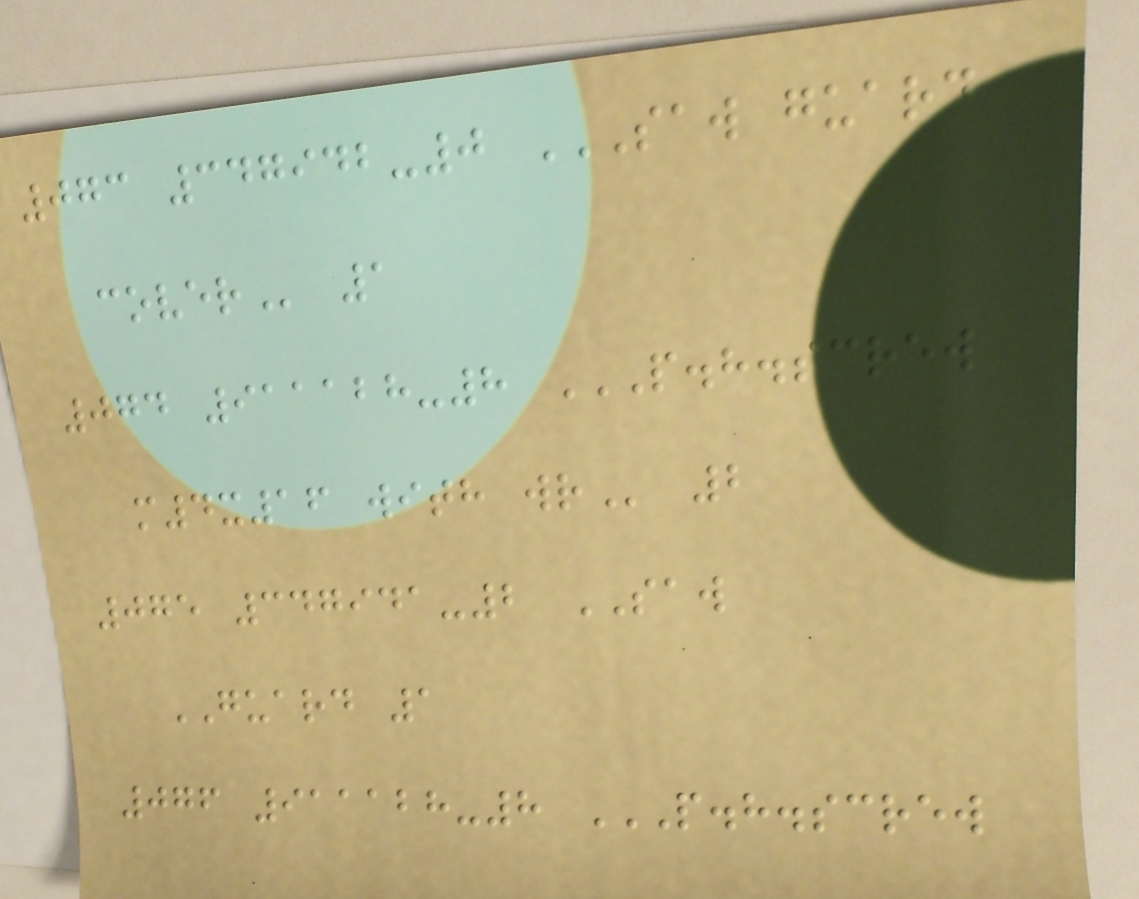073 347942-0 SAW GUARD
COVER 1
074 911128-8 P.H.SCREW
M4X16 WITH WR 2
075 347941-2 SAW
GUARD 1
076 911128-8 P.H.SCREW
